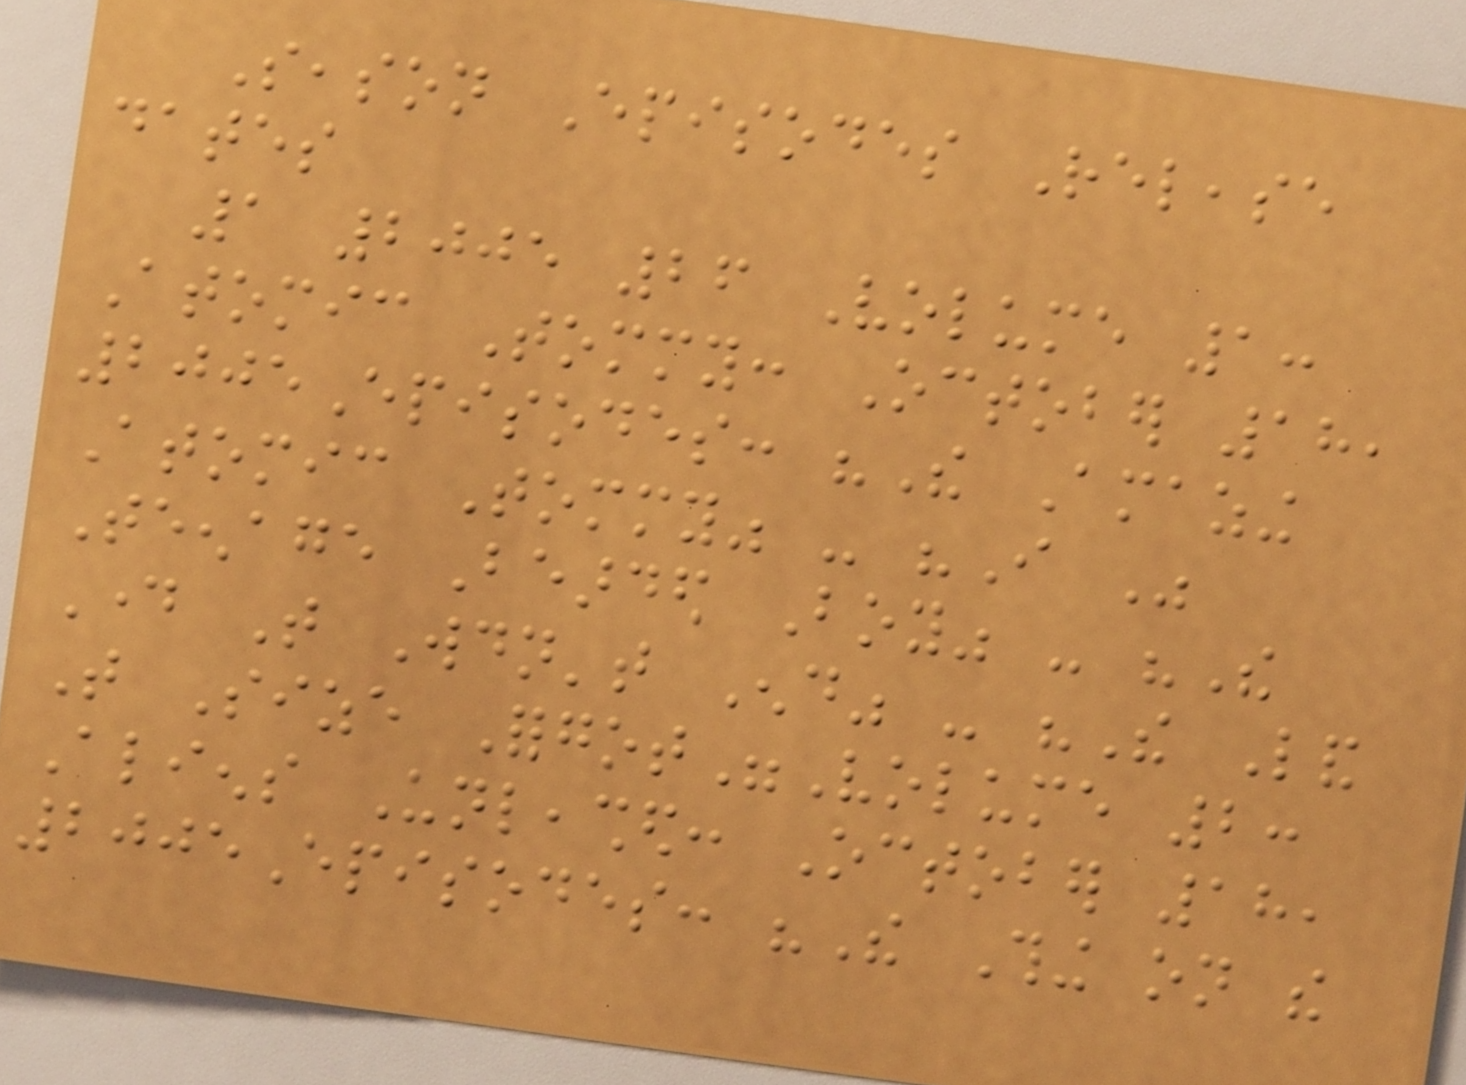Season Episodes Release
dates
1 2005 26 Volume 1:
Atomic Tommy: October 18,
2005Episodes: "The Amazing
Atomic Tommy" - "I Was
Teenage Bearded Boy" - "The
Day That Wouldn't End" - "The Land
That Size Forgot"Volume 2:
Aliens Unleashed: October 18,
2005Episodes: "The Thing on the
